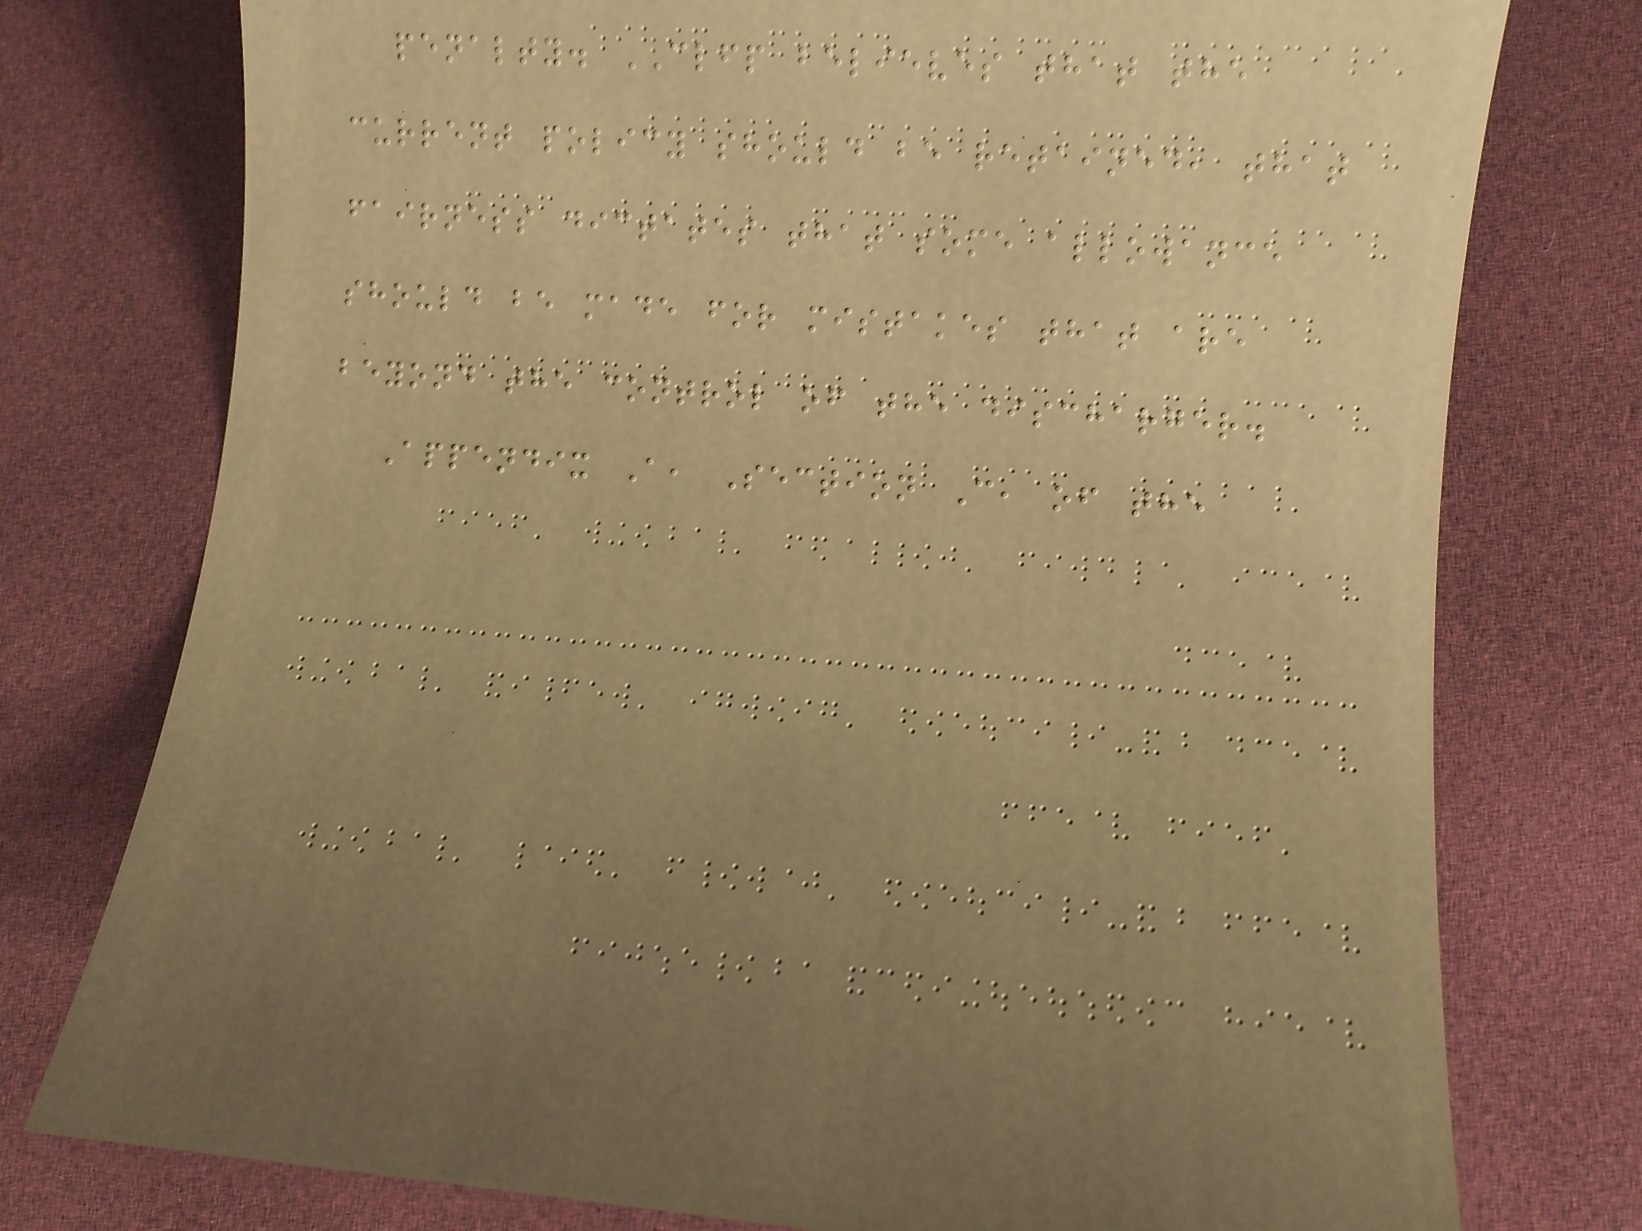penalty. CLFP believes that the
current policy should be retained, that
fairness dictates that some allowance
should be made for mistakes that are
beyond the control of the discharger.
Appendix A, Section C, of the
